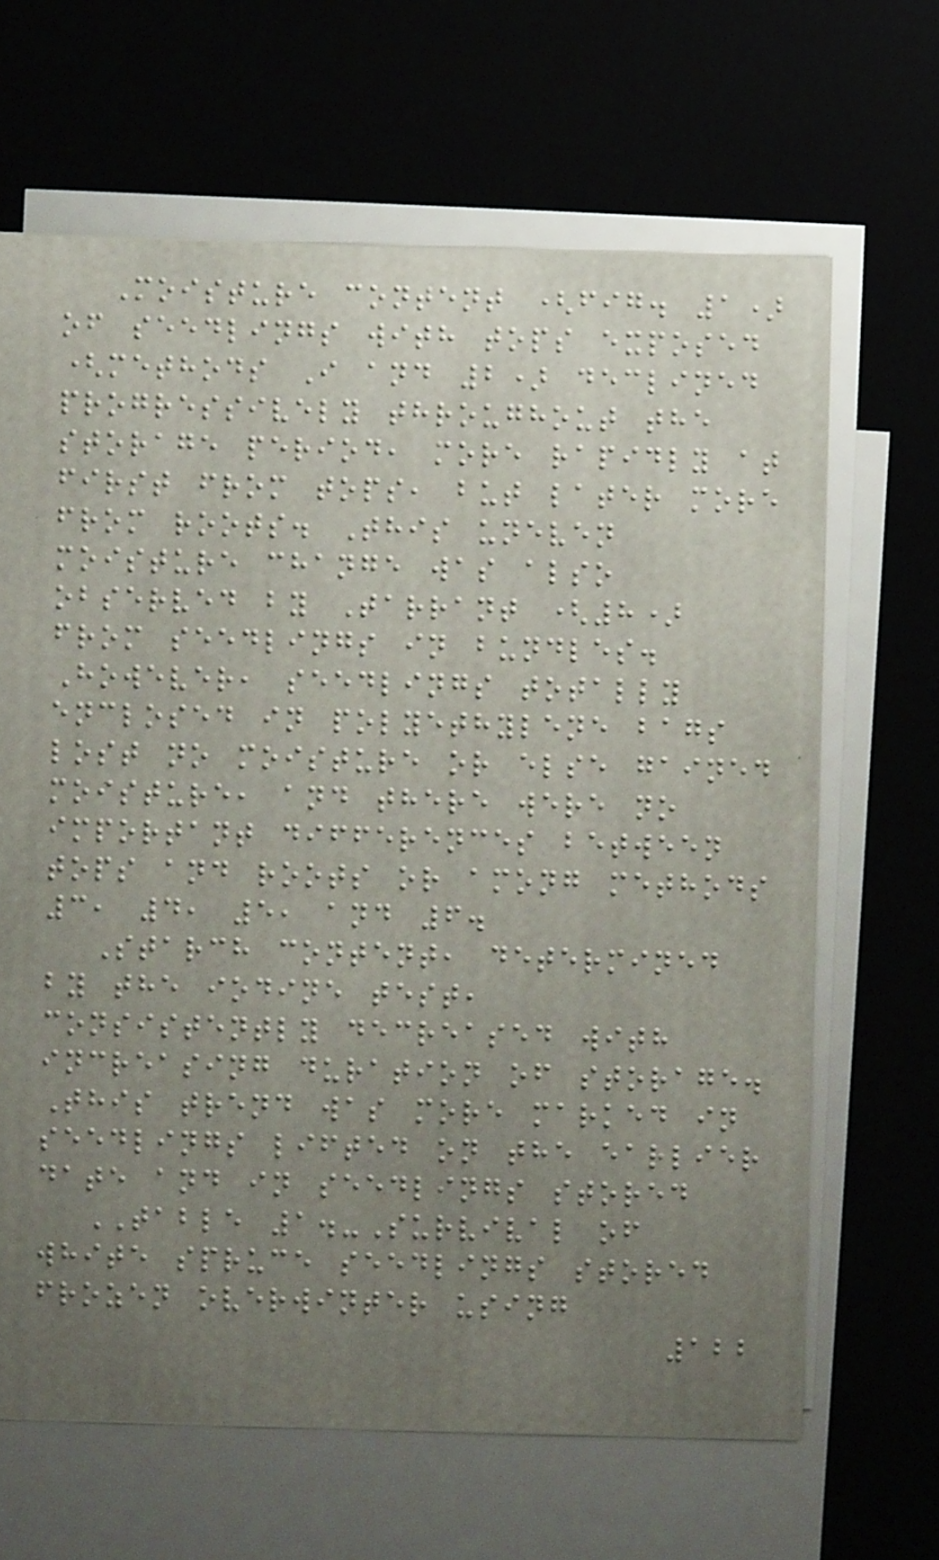Moisture content (fig. 1)
of seedlings with tops exposed
(methods I and 2) declined
progressively throughout the
storage period, more rapidly at
first from tops, but later more
from roots. This uneven
moisture change was also
observed by Tarrant (8)
from seedlings in bundles.
However, seedlings totally
enclosed in polyethylene bags
lost no moisture or else gained
moisture, and there were no
important differences between
tops and roots or among methods
3, 4, 5, and 6.
Starch content, determined
by the iodine test,
consistently decreased with
increasing duration of storage.
This trend was more marked in
seedlings lifted on the earlier
date and in seedlings stored
TABLE 1.-Survival of
white spruce seedlings stored
frozen overwinter using
122
